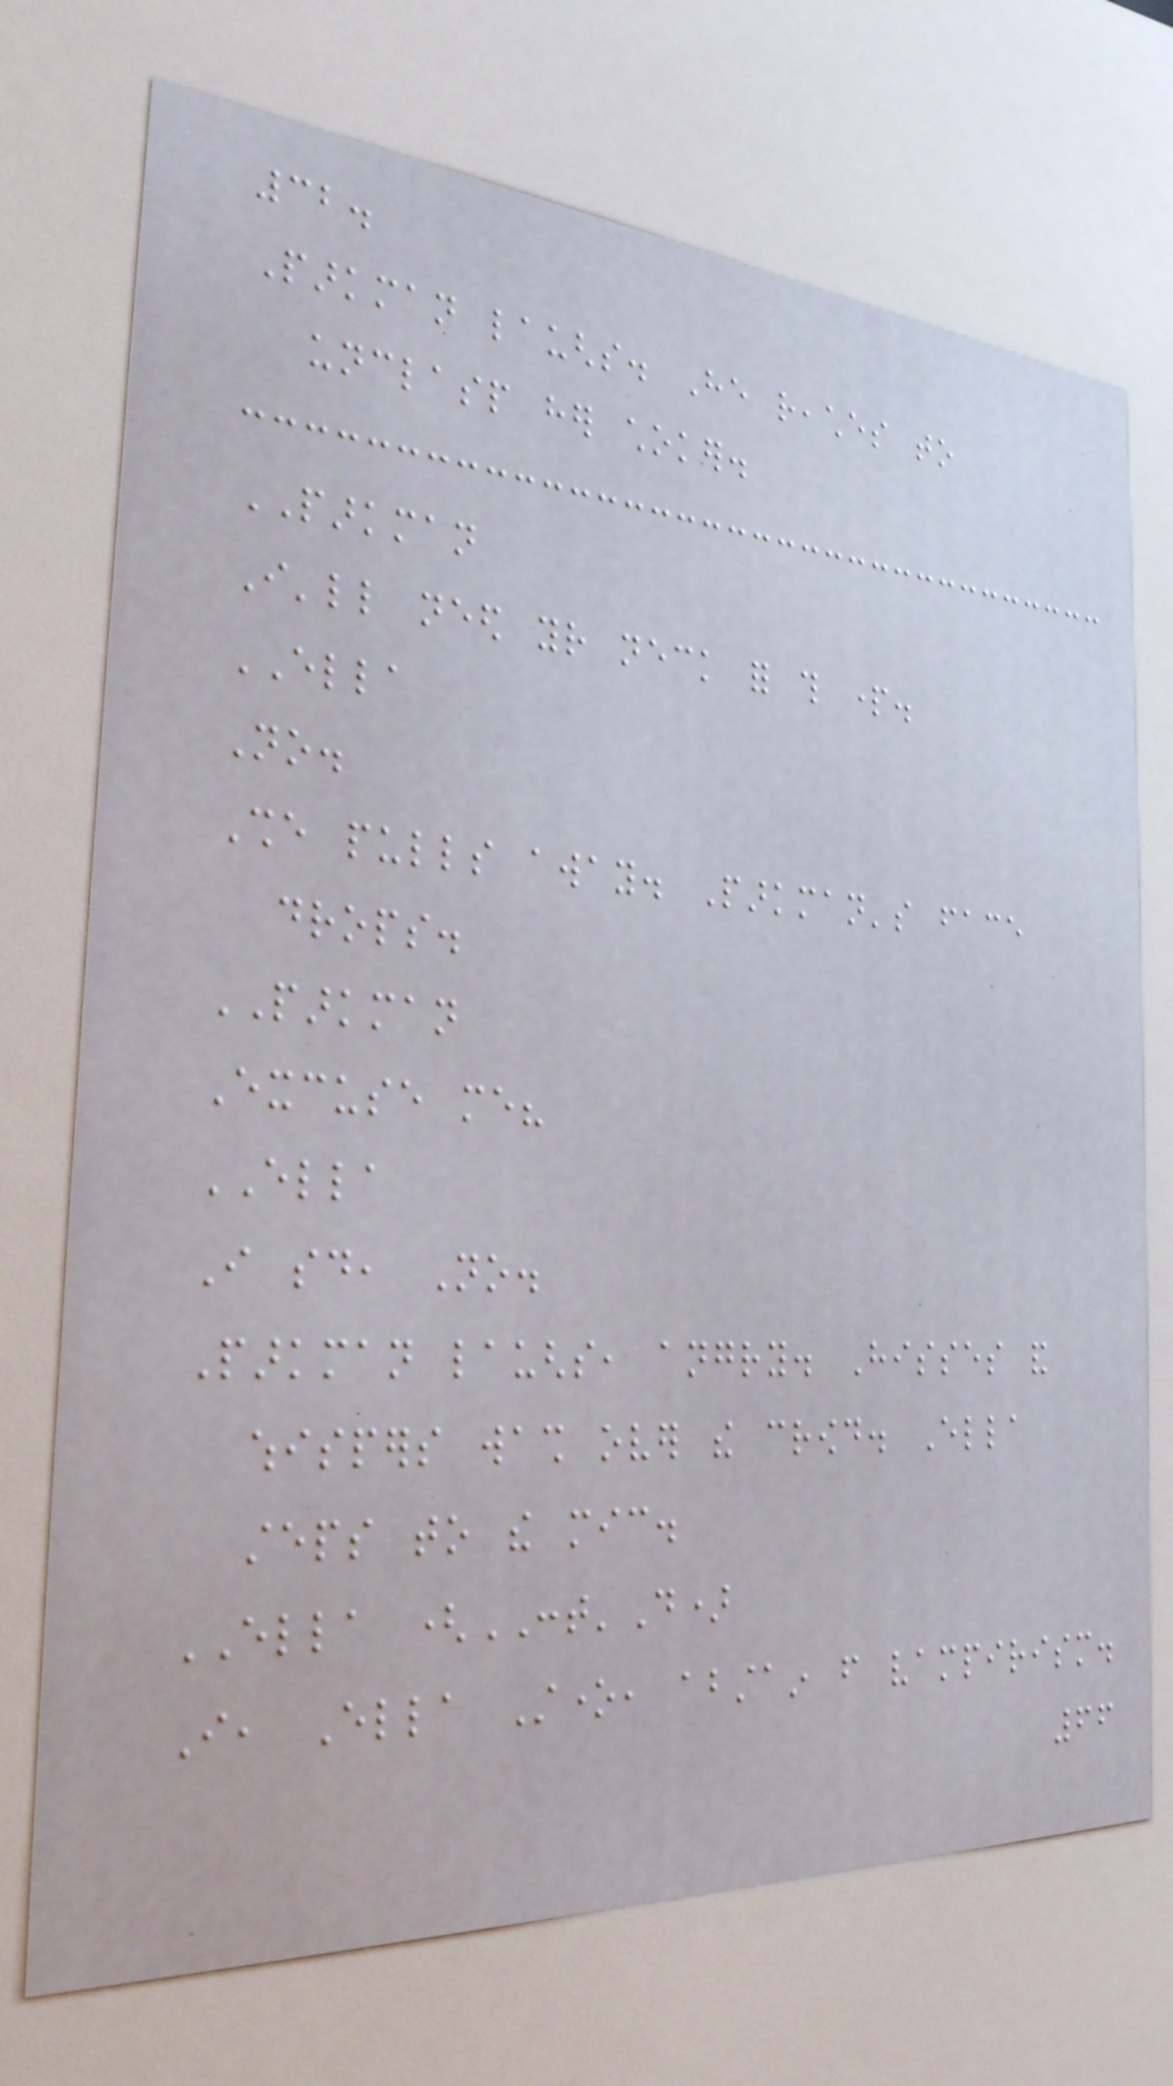32.
Parkman laughs. He reaches to
unclasp her choker.
PARKMAN
I'll need your neck for this part.
ELLA
No.
She pulls away. Parkman's face
drops.
PARKMAN
Excuse me?
ELLA
I said, No.
Parkman laughs, angry. Hisses and
whispers wash over the crowd. Ella
steps to the mic.
ELLA (CONT'D)
I, Ella Stone, abstain from vampirism.
66
